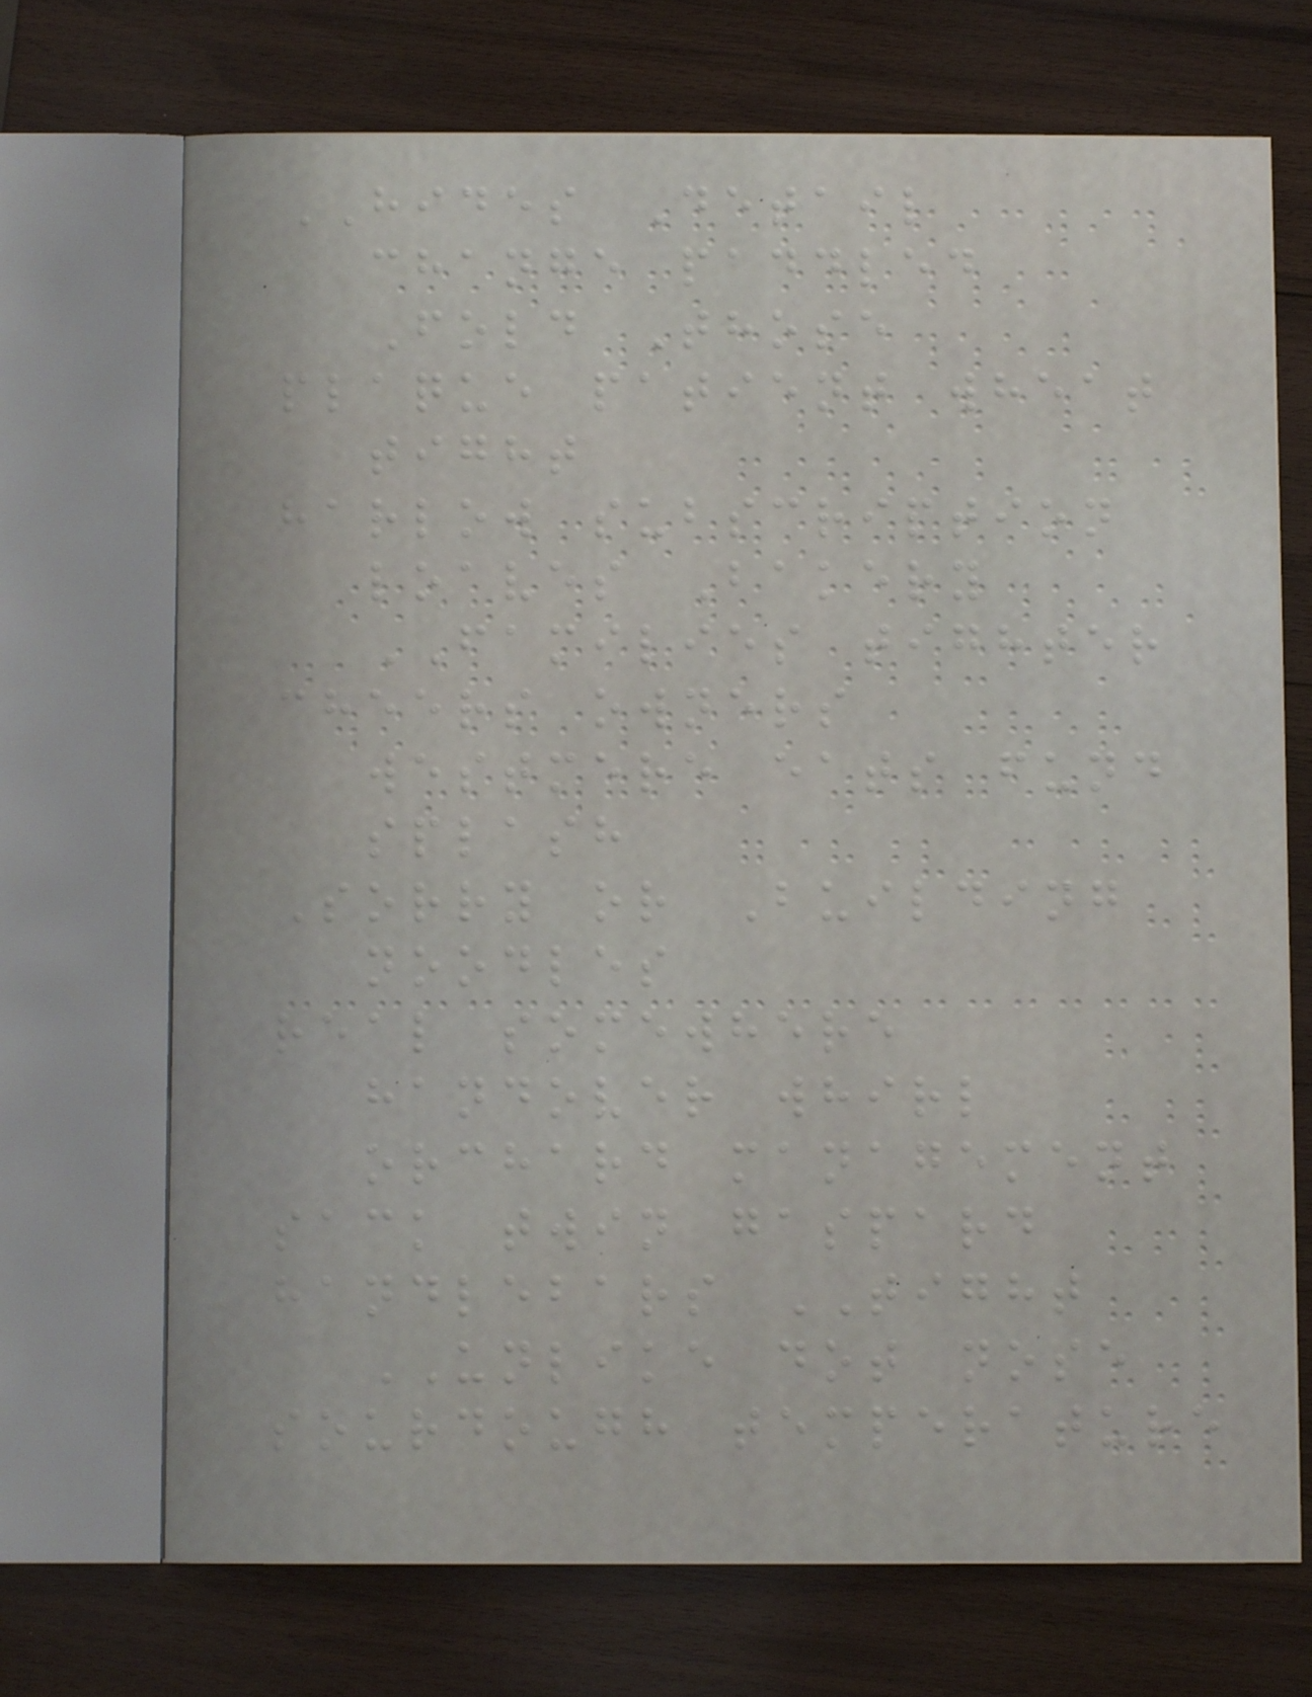HIDES Detail
change paddled
Fold Those
plaque patient wheat
tight
harlow subscription
loaves Bakery
FAMILIES tighter
cheers owners
westmere eats fund
splash
Sorry or Building
noodles
real somewhere
handover whirl
orchard management
sack twin gaspard
handlebars TIGHT
UNLIKE dot nose
sourdough temperature
